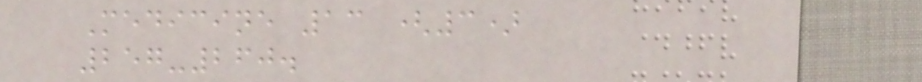Medicine 13 (3)
257-260.
